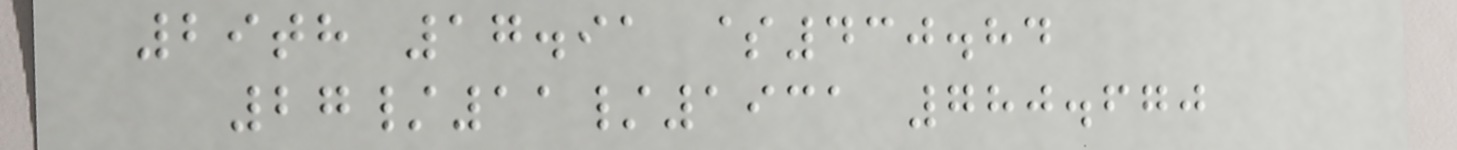29th 17.91 $430.84
27/11/1931 780.670
